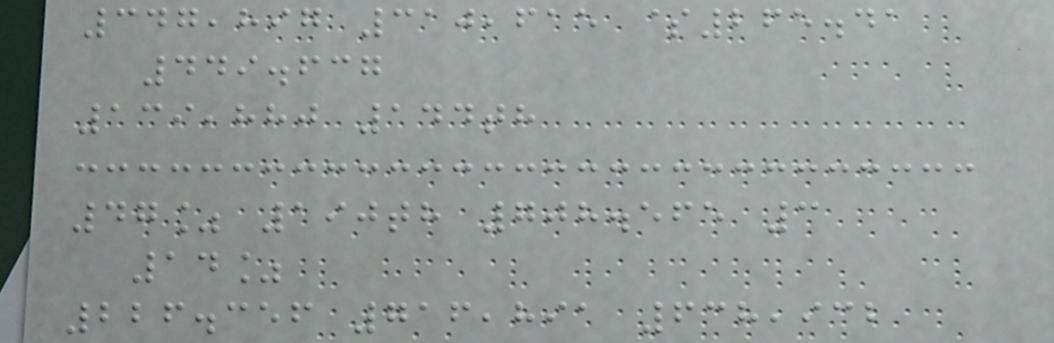347,897 310,615 $265.41
449.637
139,880 144th
47% 190th 708.565 3
14%
226.356 716,891 638,932
